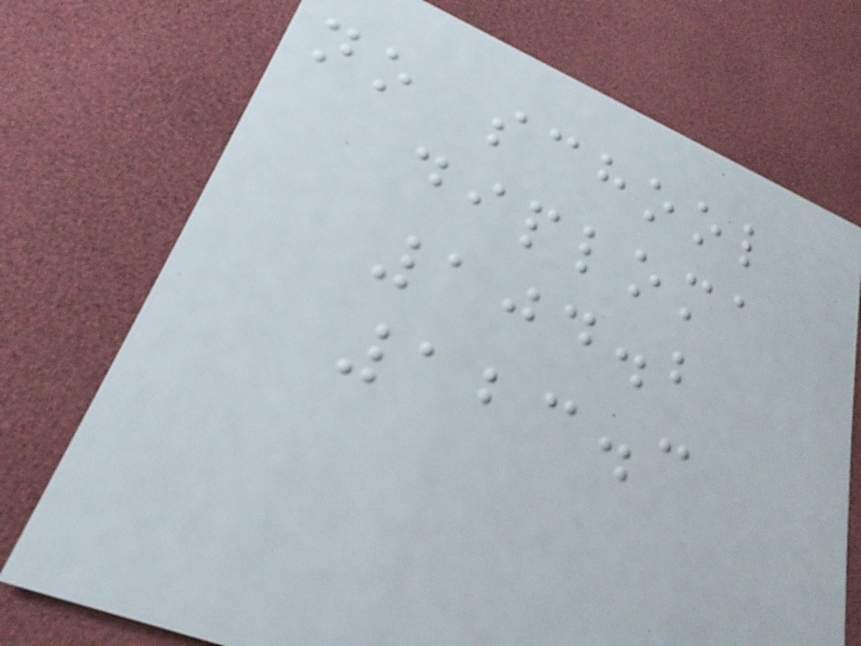no school
diploma
104.2
123.3
